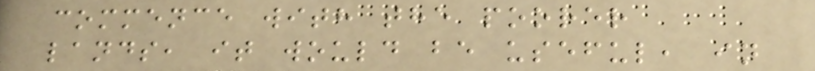commence with the poorer
lands, it would be useful, in
